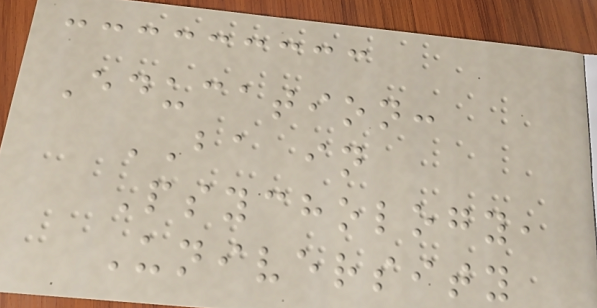Education:
BA in
Psychology,
University
